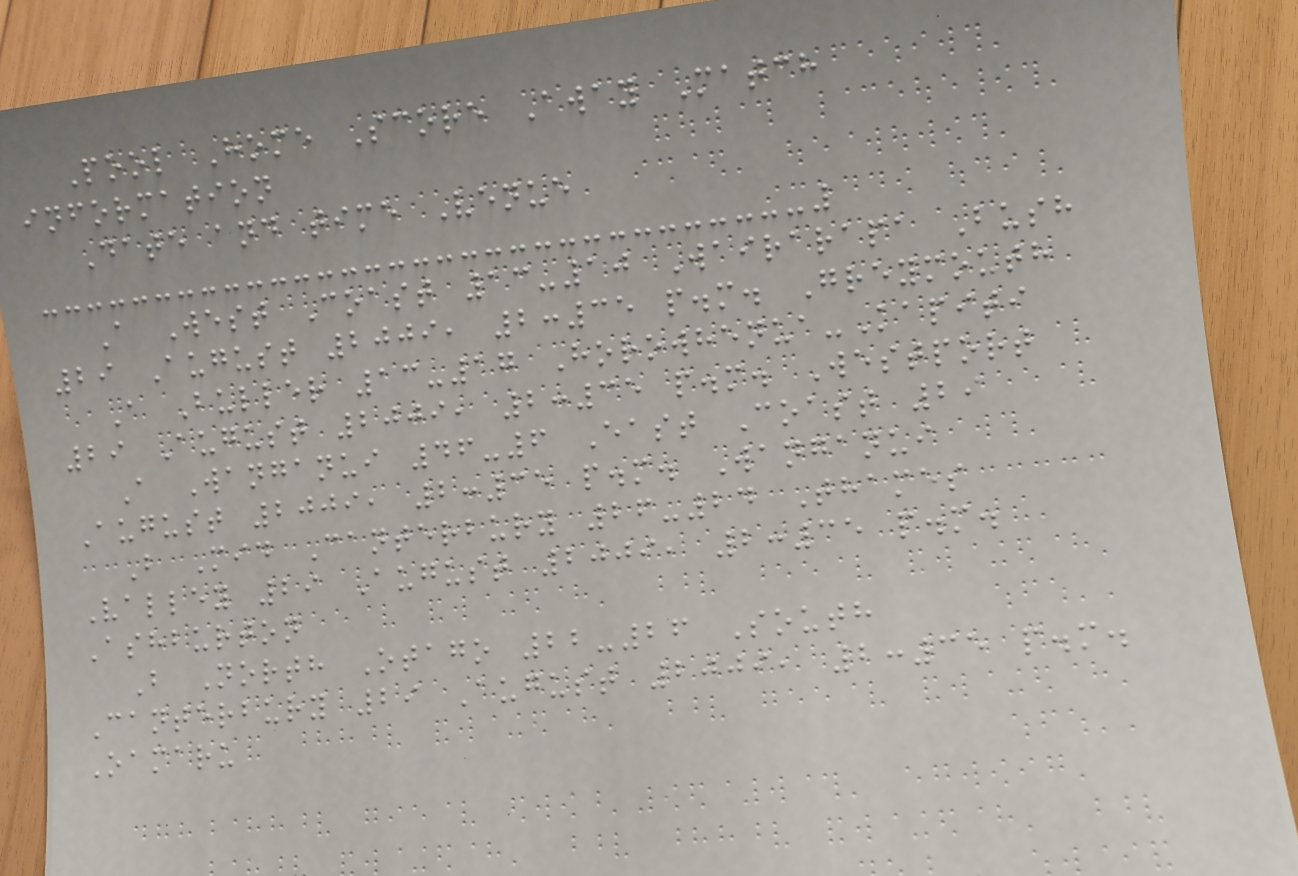Pool Home Score Away Match
information
Date and time Venue
A West Coast 13-10 Wairarapa Bush
29 August 2009, 2:35 p.m. Greymouth
A Buller 13-17 Horowhenua-Kapiti
29 August 2009, 2:35 p.m. Westport
A Wanganui 46-6 East Coast 29
August 2009, 2:35 p.m. Wanganui
B Mid Canterbury 26-24 Thames
Valley 29 August 2009, 2:35 p.m.
Ashburton
B North Otago 22-26 South
Canterbury 29 August 2009, 2:35 p.m.
Oamaru
